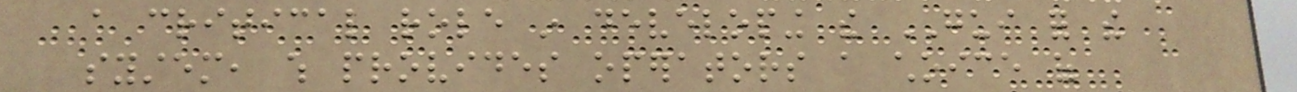a critical role in developing the GUI for the
system, which provides operators a choice of
